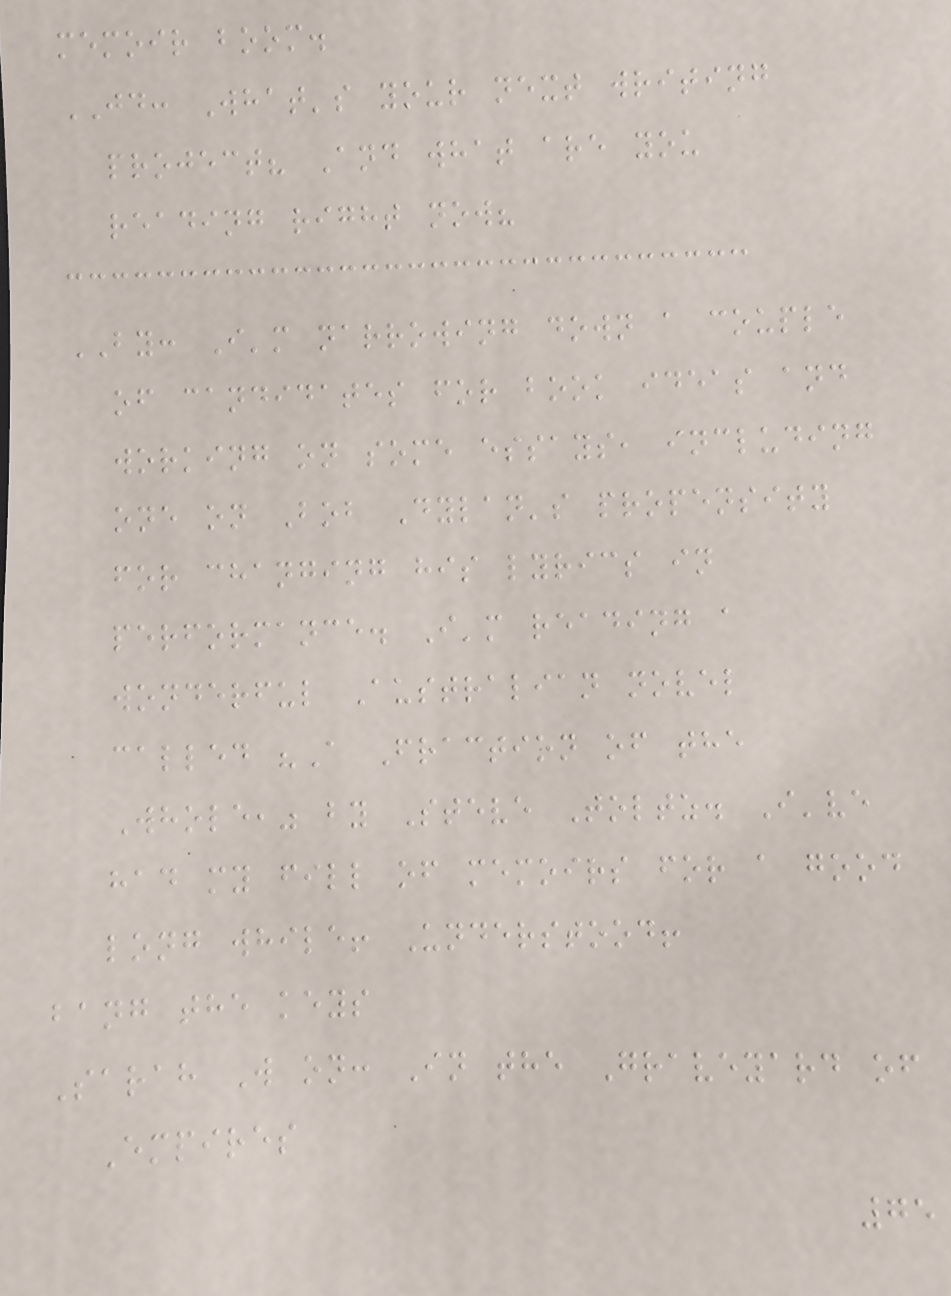memoir boom.
JD: What's your next writing
project? And what are you
reading right now?
BY: I'm narrowing down a couple
of candidates for book ideas and
working on some essays, including
one on Bob Dylan's propensity
for changing his lyrics in
performance. I'm reading a
wonderful Australian novel
called "A Fraction of the
Whole," by Steve Toltz. I've
had my fill of memoirs for a good
long while! Understood!
bang the keys
Sarah W on: In the Graveyard of
Empires
75
